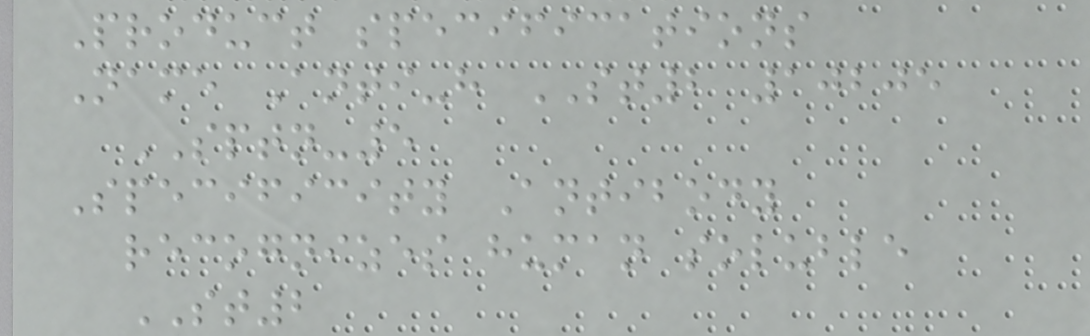Product specifications
Name Anti-h ST2 10205
SPTN-5
Specificity Antibody
recognizes human soluble
ST2
